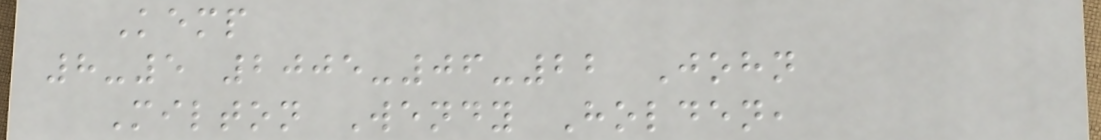Kemp
8-5 2005-06-22 John
Milton Wendy Holden,
